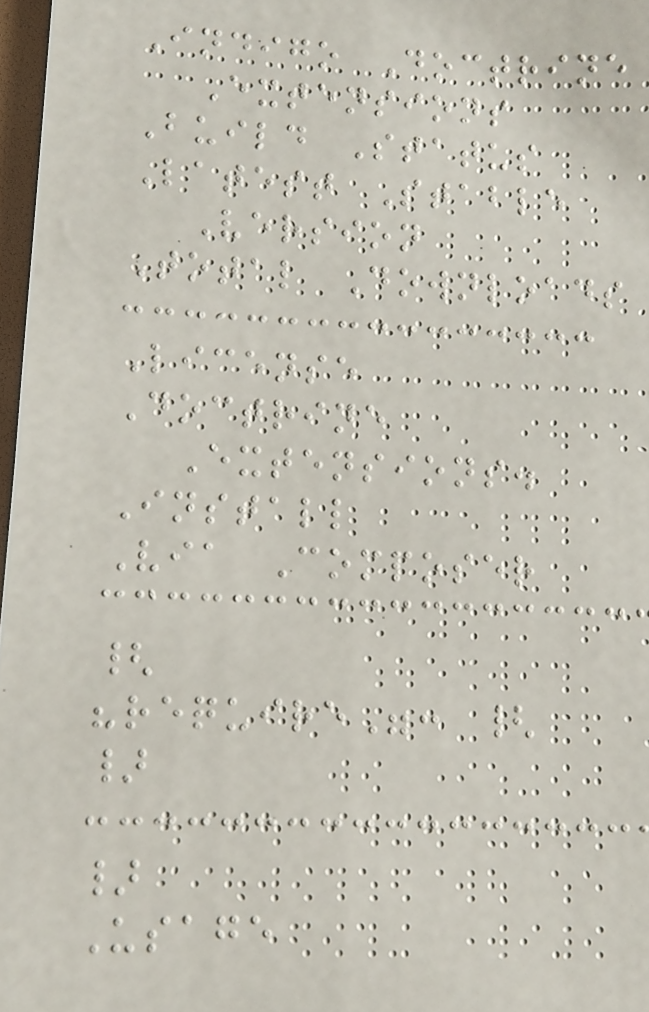Indigo Doctrine
Extensions
Build Status
Latest Stable
Version
Total Downloads
License
Doctrine
Extensions.
Install
Via Composer
{
"require": {
}
}
Usage
